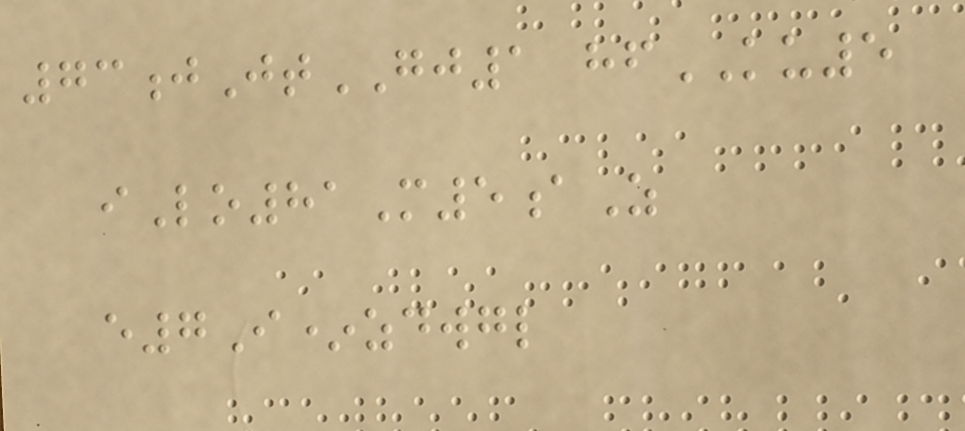73jJtGJ1 hfKU5
iLo81M5aZ
e7I*zdwgl
